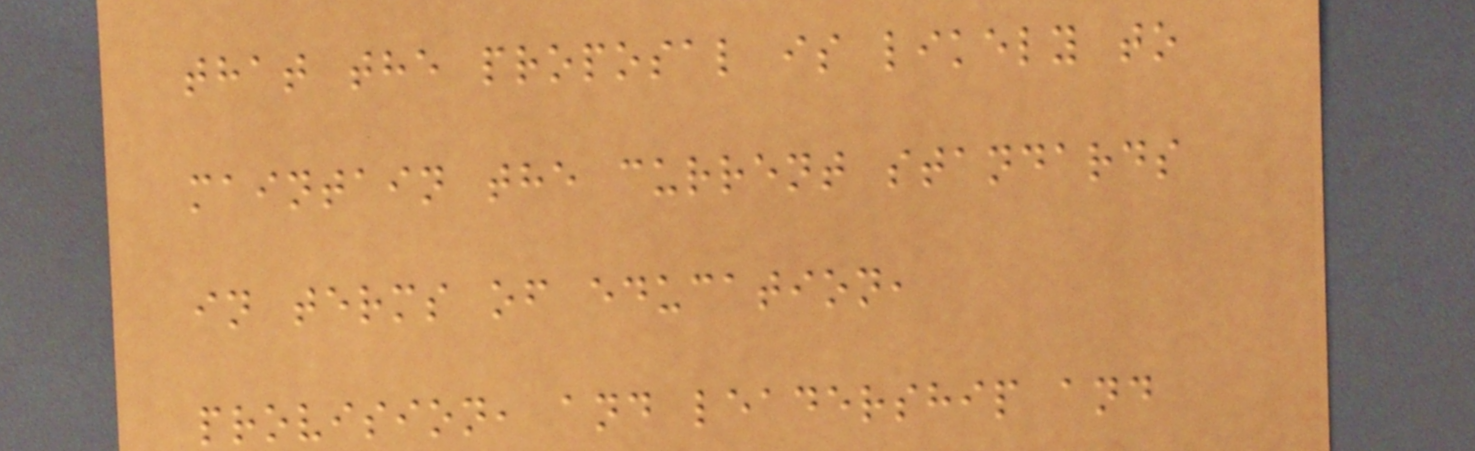that the proposal is likely to
maintain the current standards
in terms of education,
provision, and leadership and
